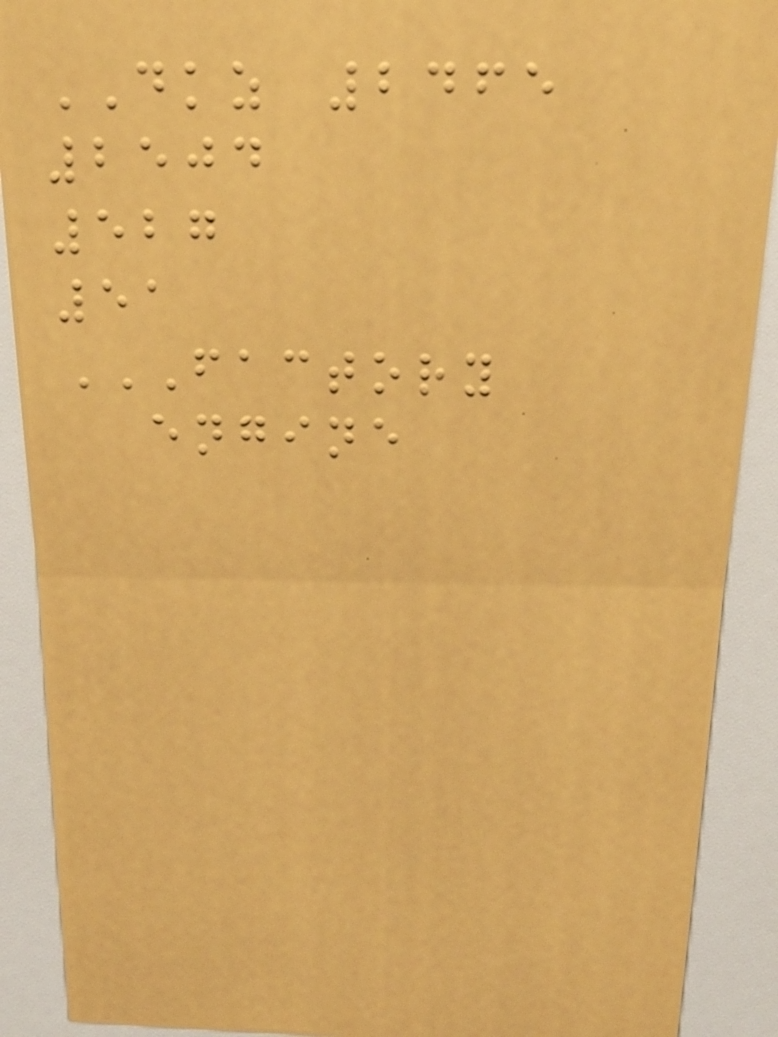DKZ 2465
2504
527
51
FACTORY
ENGINE
